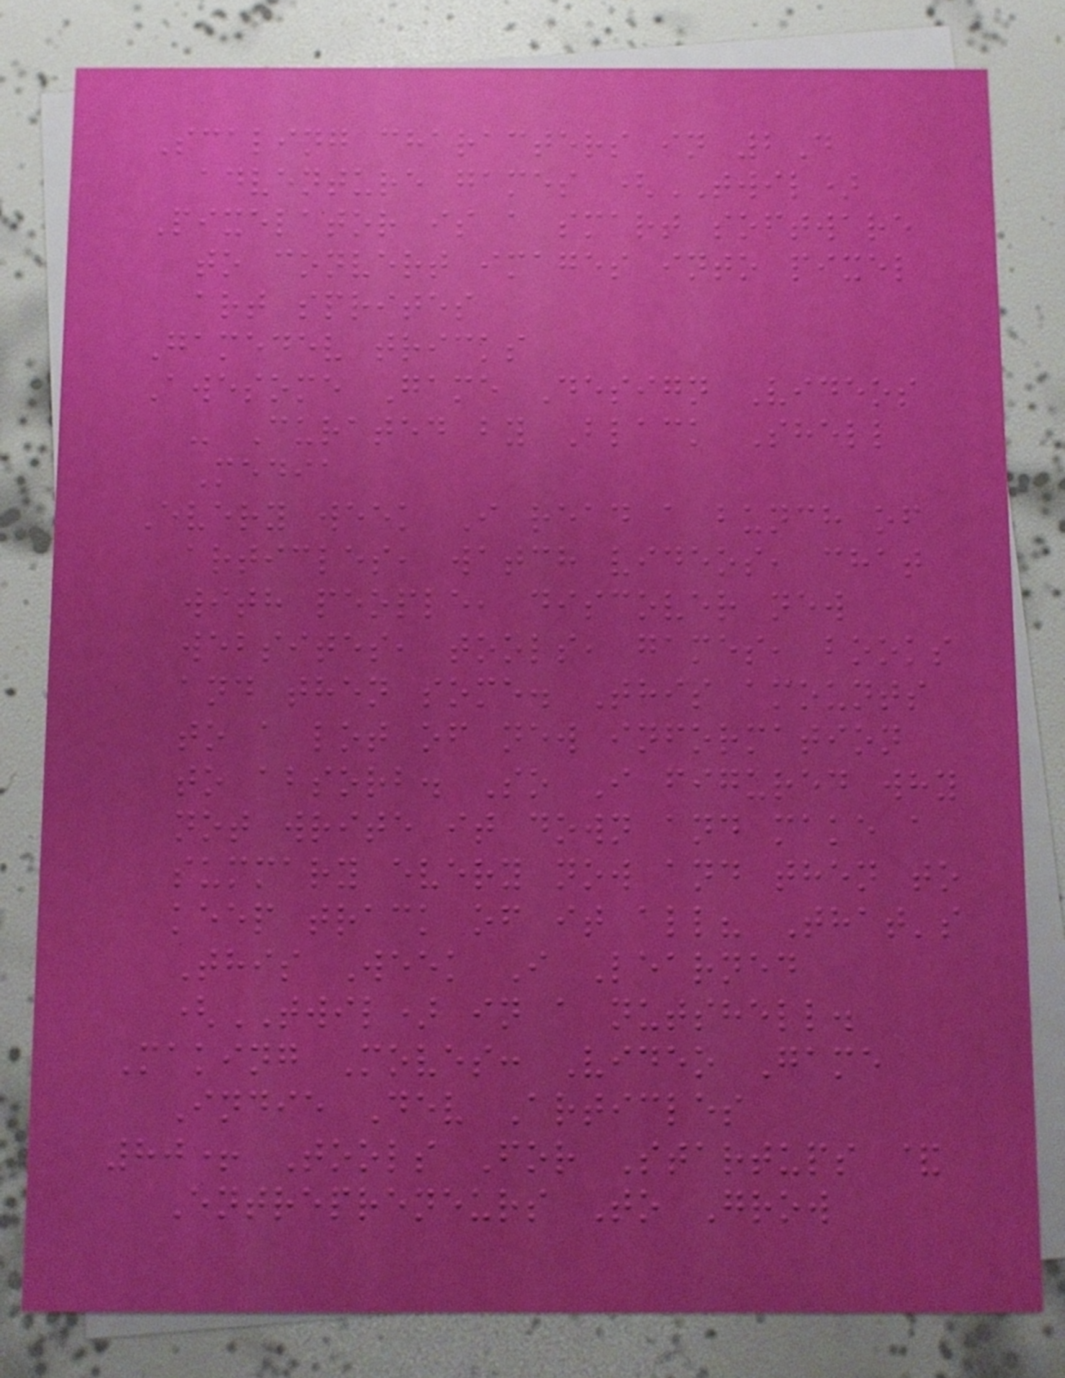Scaling characters in 2D
adventure games (TWIL)
Pixelator is a smart software
to convert images into pixel
art sprites
Gamedev tricks
Awesome Game Design Videos
- Curated by Black Shell
Media
Every week I read a bunch of
articles, watch videos, chat
with people, discover new
websites, tools, games, books
and then some. This amounts
to a lot of new information
to absorb. So I figured why
not write it down and make a
summary every now and then to
keep track of it all? That's
This Week I Learned
(TWIL) in a nutshell.
Making Moves: Video Game
Indie Dev Articles
80+ Tools For Startups &
Entrepreneurs To Grow
